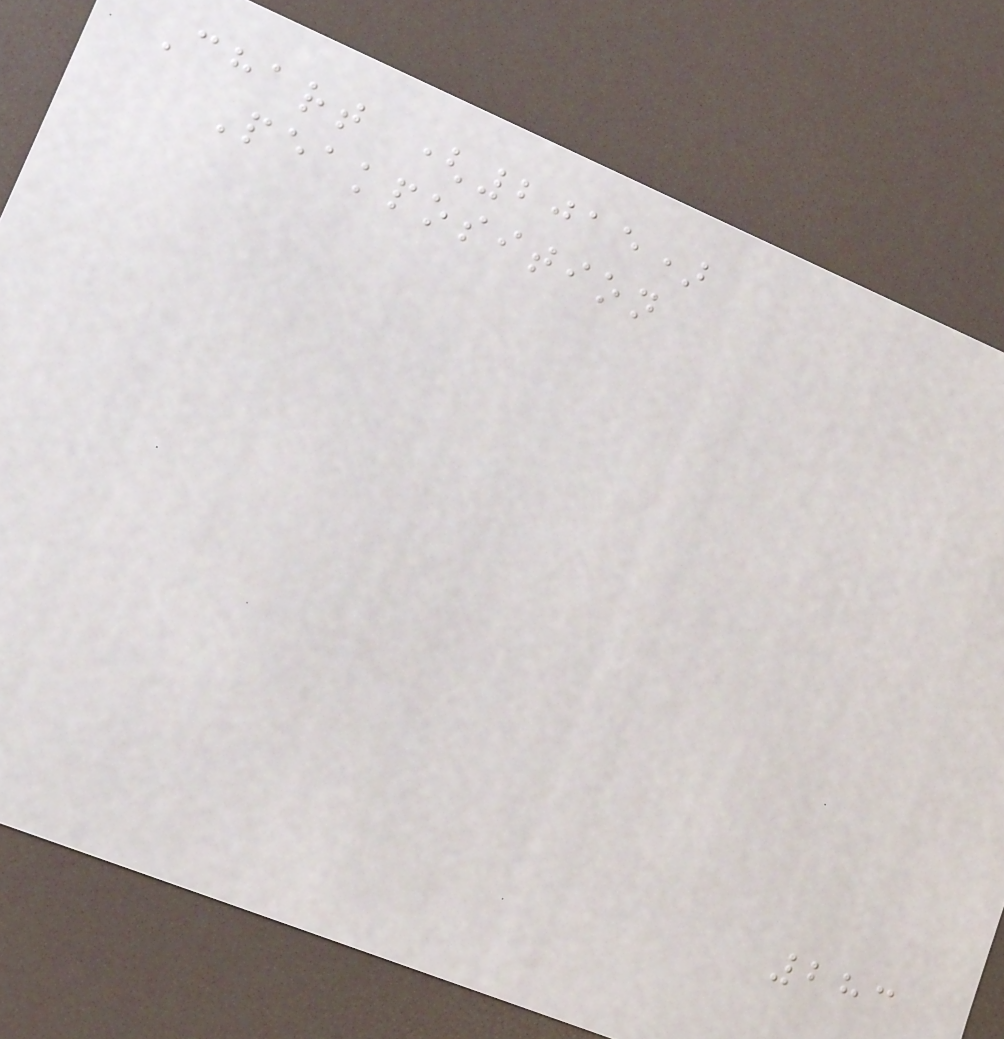Chart (2015)
Peakposition
283
